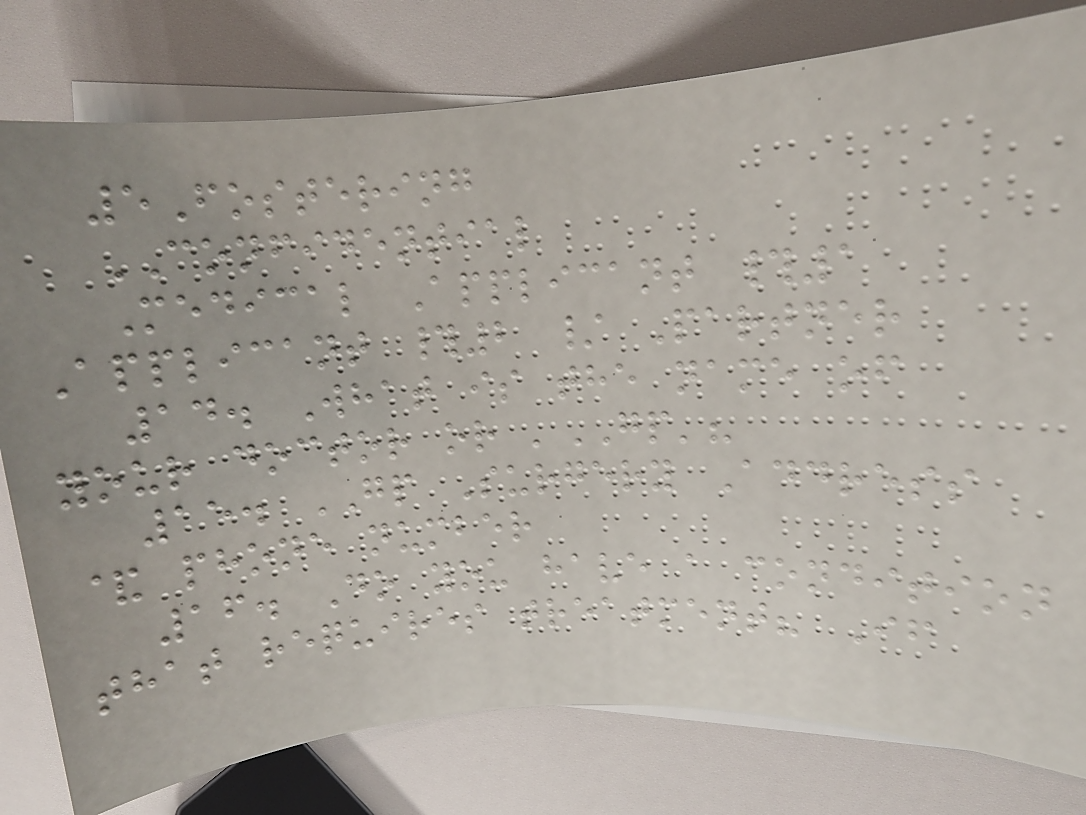5Fostering
CONFIDENTIAL
Medical Applicant #1
Applicant #2 / Partner
14. What is the name of
your doctor or 'GP'?
15. GP Surgery Address
& phone number
16. Do you have a condition
that requires treatment? If
